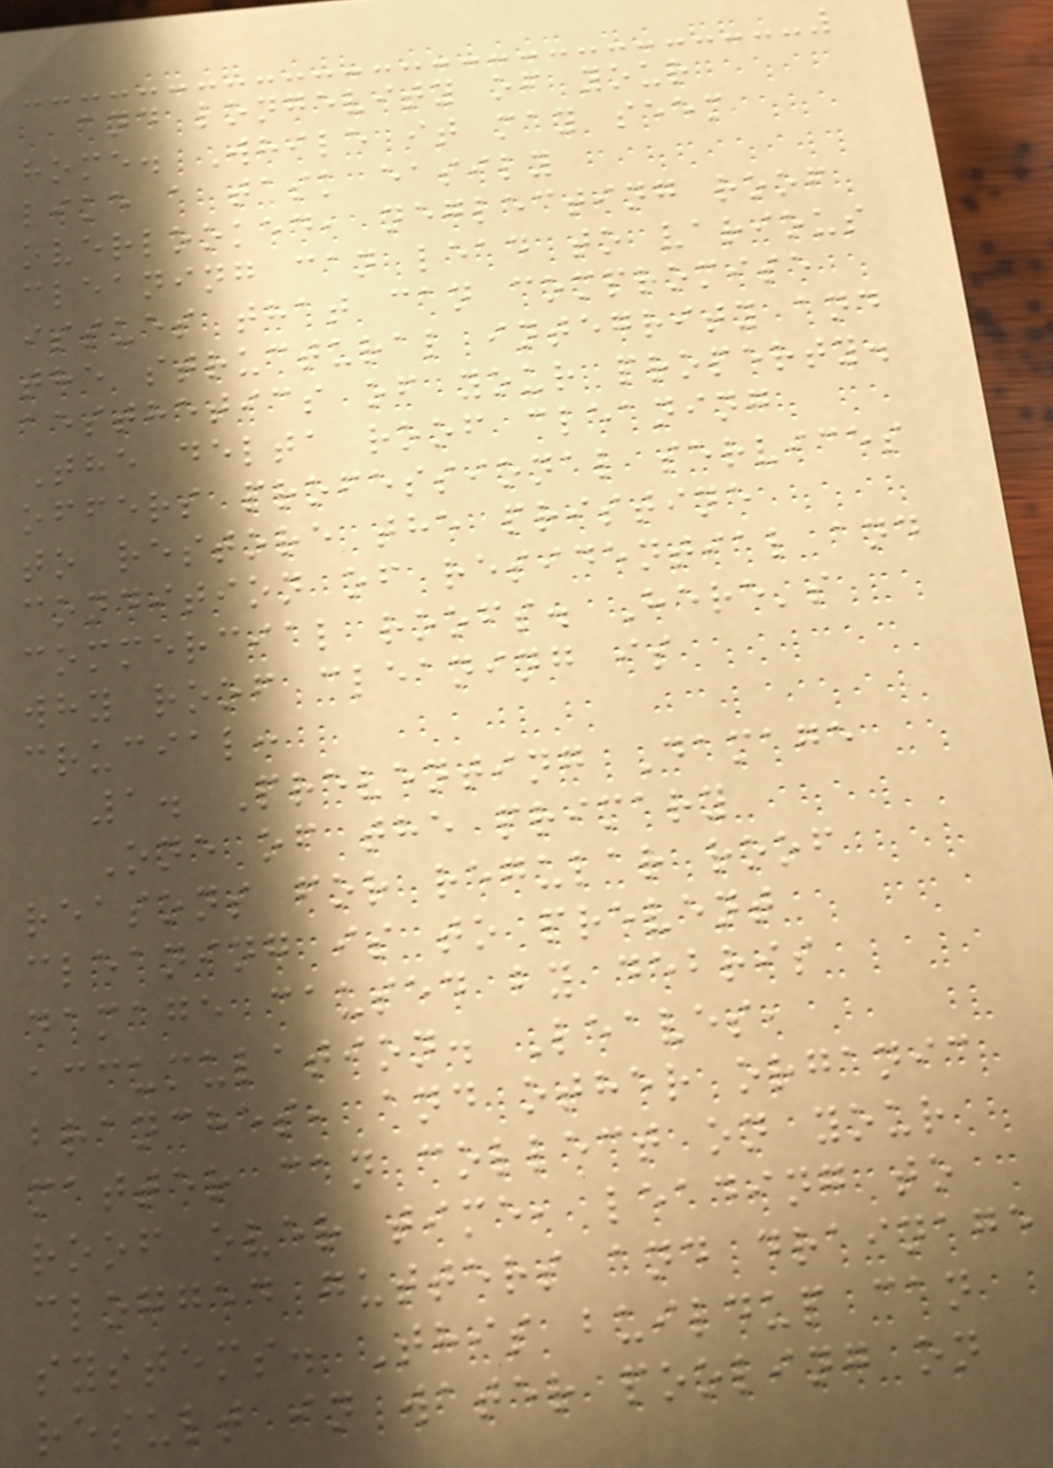and longevity of your
home. While it may seem
like a task easily
overlooked, neglecting roof
cleaning can lead to various
issues that can compromise
the structural integrity and
aesthetics of your property.
The delta roof cleaning
offers professional services
to restore the pristine
condition of residential and
commercial roofs. Here's
why roof cleaning is
crucial:
1. Preventing Damage
One of the primary
reasons for regular roof
cleaning is to prevent
damage caused by debris
accumulation. Leaves,
branches, and other organic
matter can collect on your
roof over time, leading to
clogged gutters and drainage
systems. This buildup can
result in water pooling on
